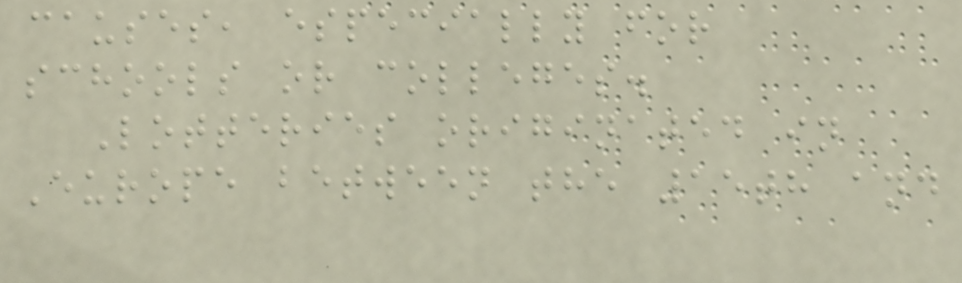causes, especially for
schools or colleges.
Lotteries originated in
Europe between the 15th and
